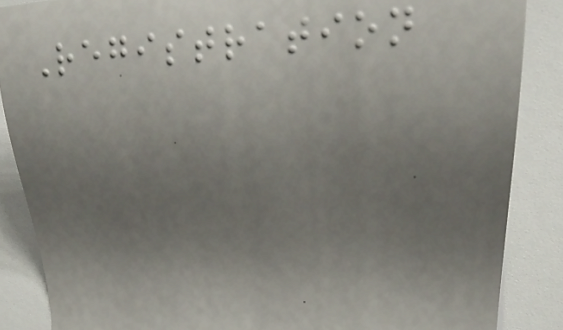Registration
